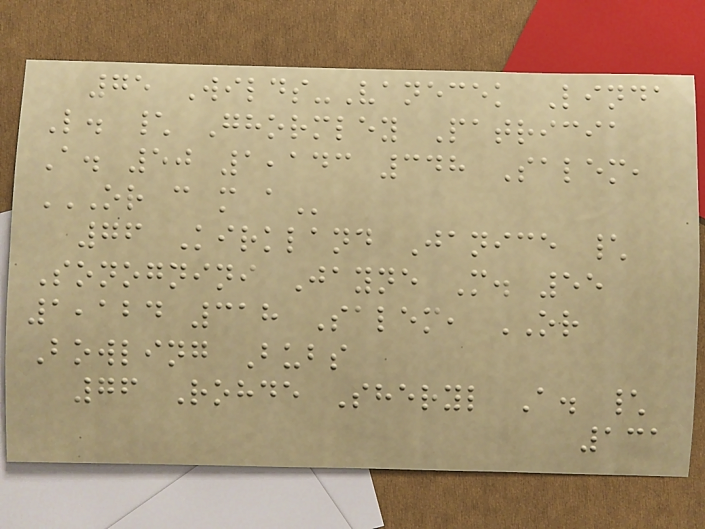75 Wilds-Vanecek Linda
L. \ Ghormley Patricia
A. 50 1,143 348 Salem,
OR C M A
76 Kirkland Janice \
Sonognini Jayne M. 55
1,124 318 Salem, OR
Bowling Bubs
76 Rohde Sheryl A. \
131
